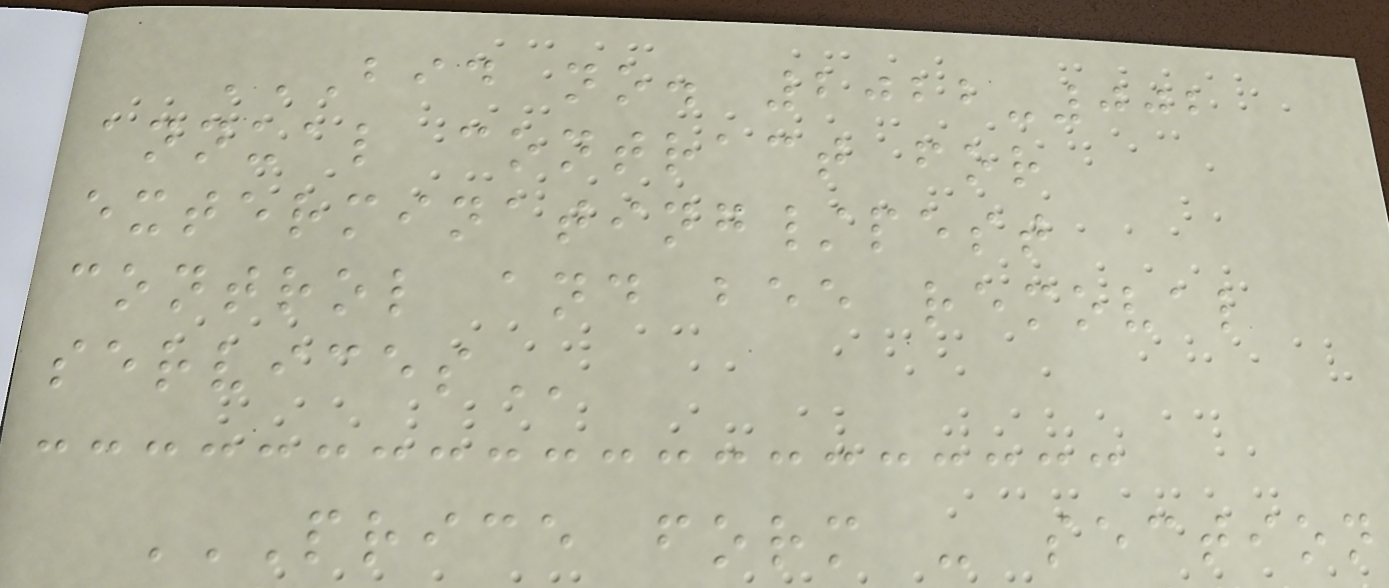BID NO. 2022-002
ANNUAL CONTRACT FOR
EXTERMINATING/PEST
CONTROL AND BEE REMOVAL
SERVICES
PRICE FORM - SECTION
